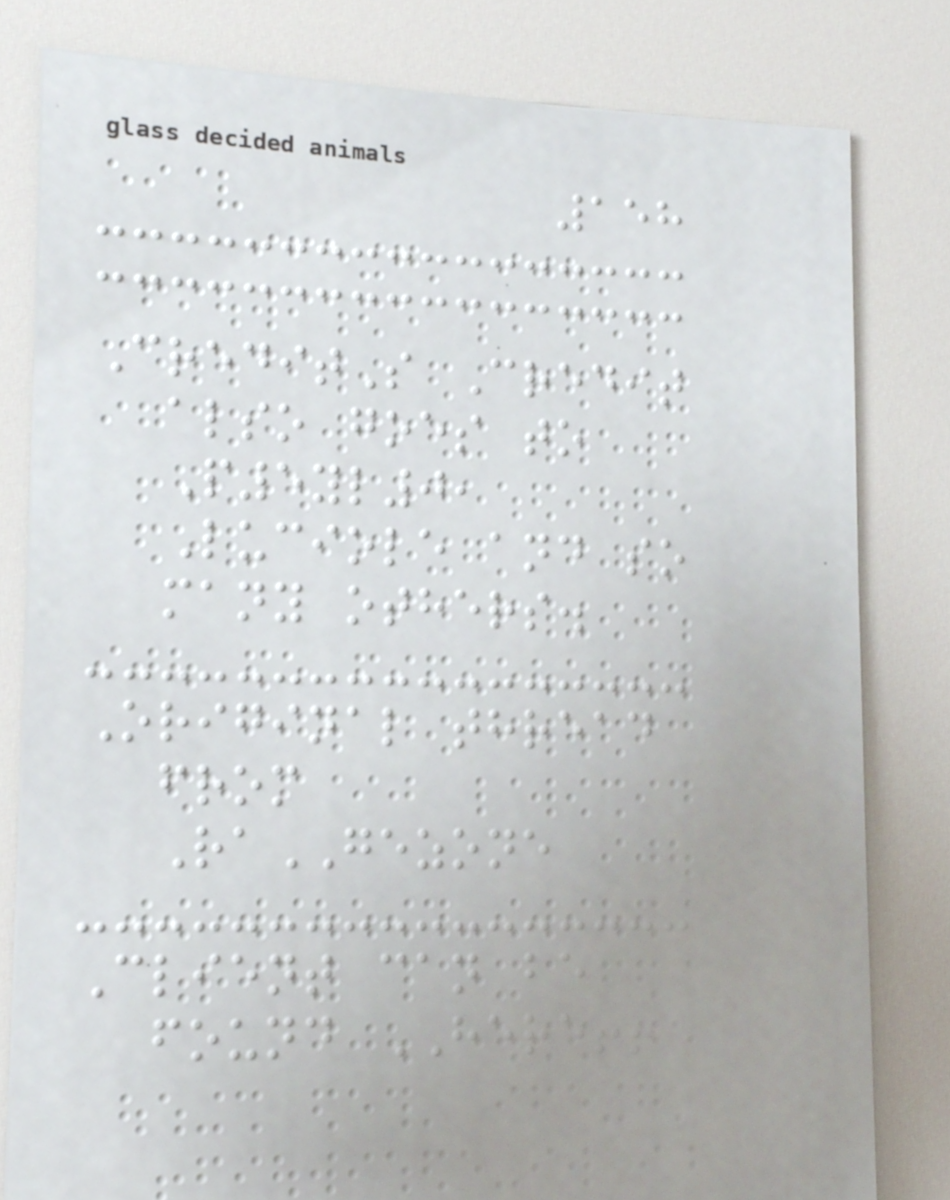158
CreditS Credit
also goes to
P5yl0,
Luciole and so
many others.
Original thread
from
RaGEZONE
Client can be
found HERE!!
